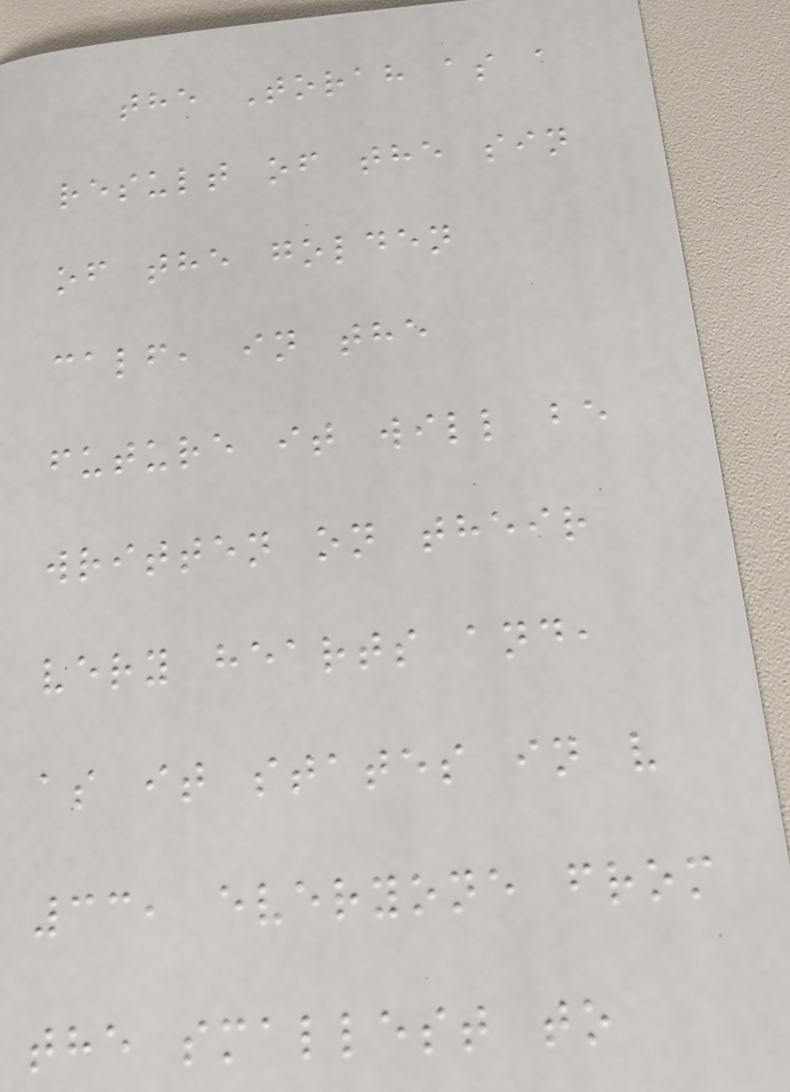the Torah as a
result of the sin
of the golden
calf, in the
future it will be
written on their
very hearts and,
as it states in v
33, everyone from
the smallest to
